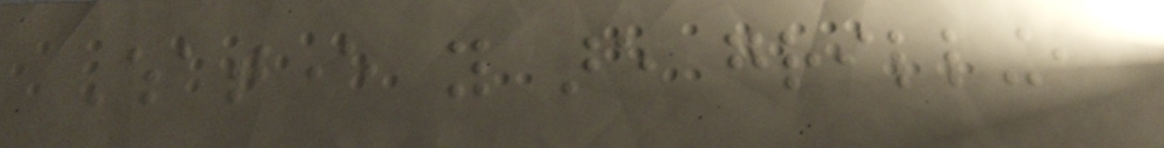Whatever you are grilling,
